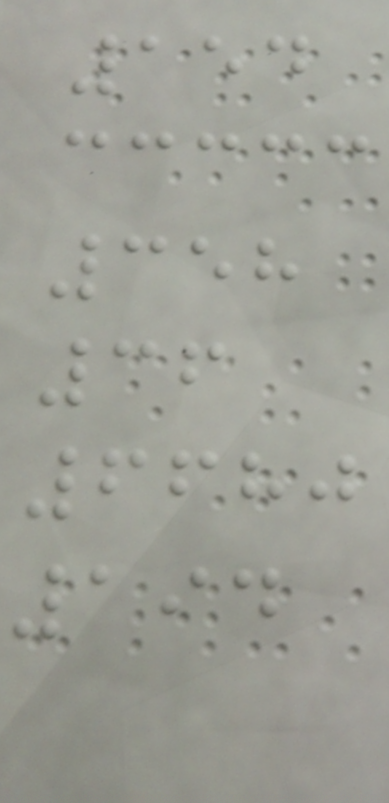154
358
36
6680
194
